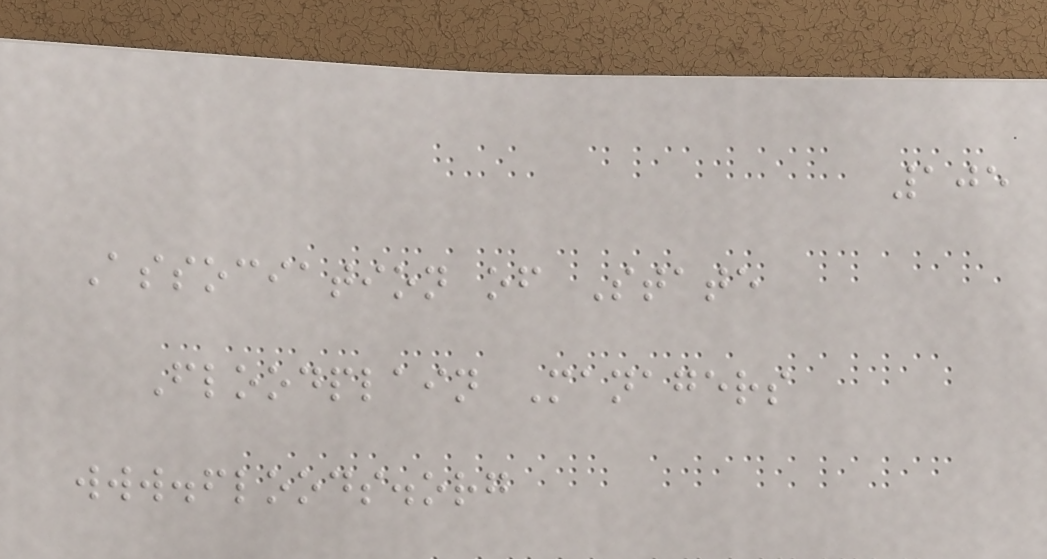105
Association of State
Floodplain Managers
www.floods.org
